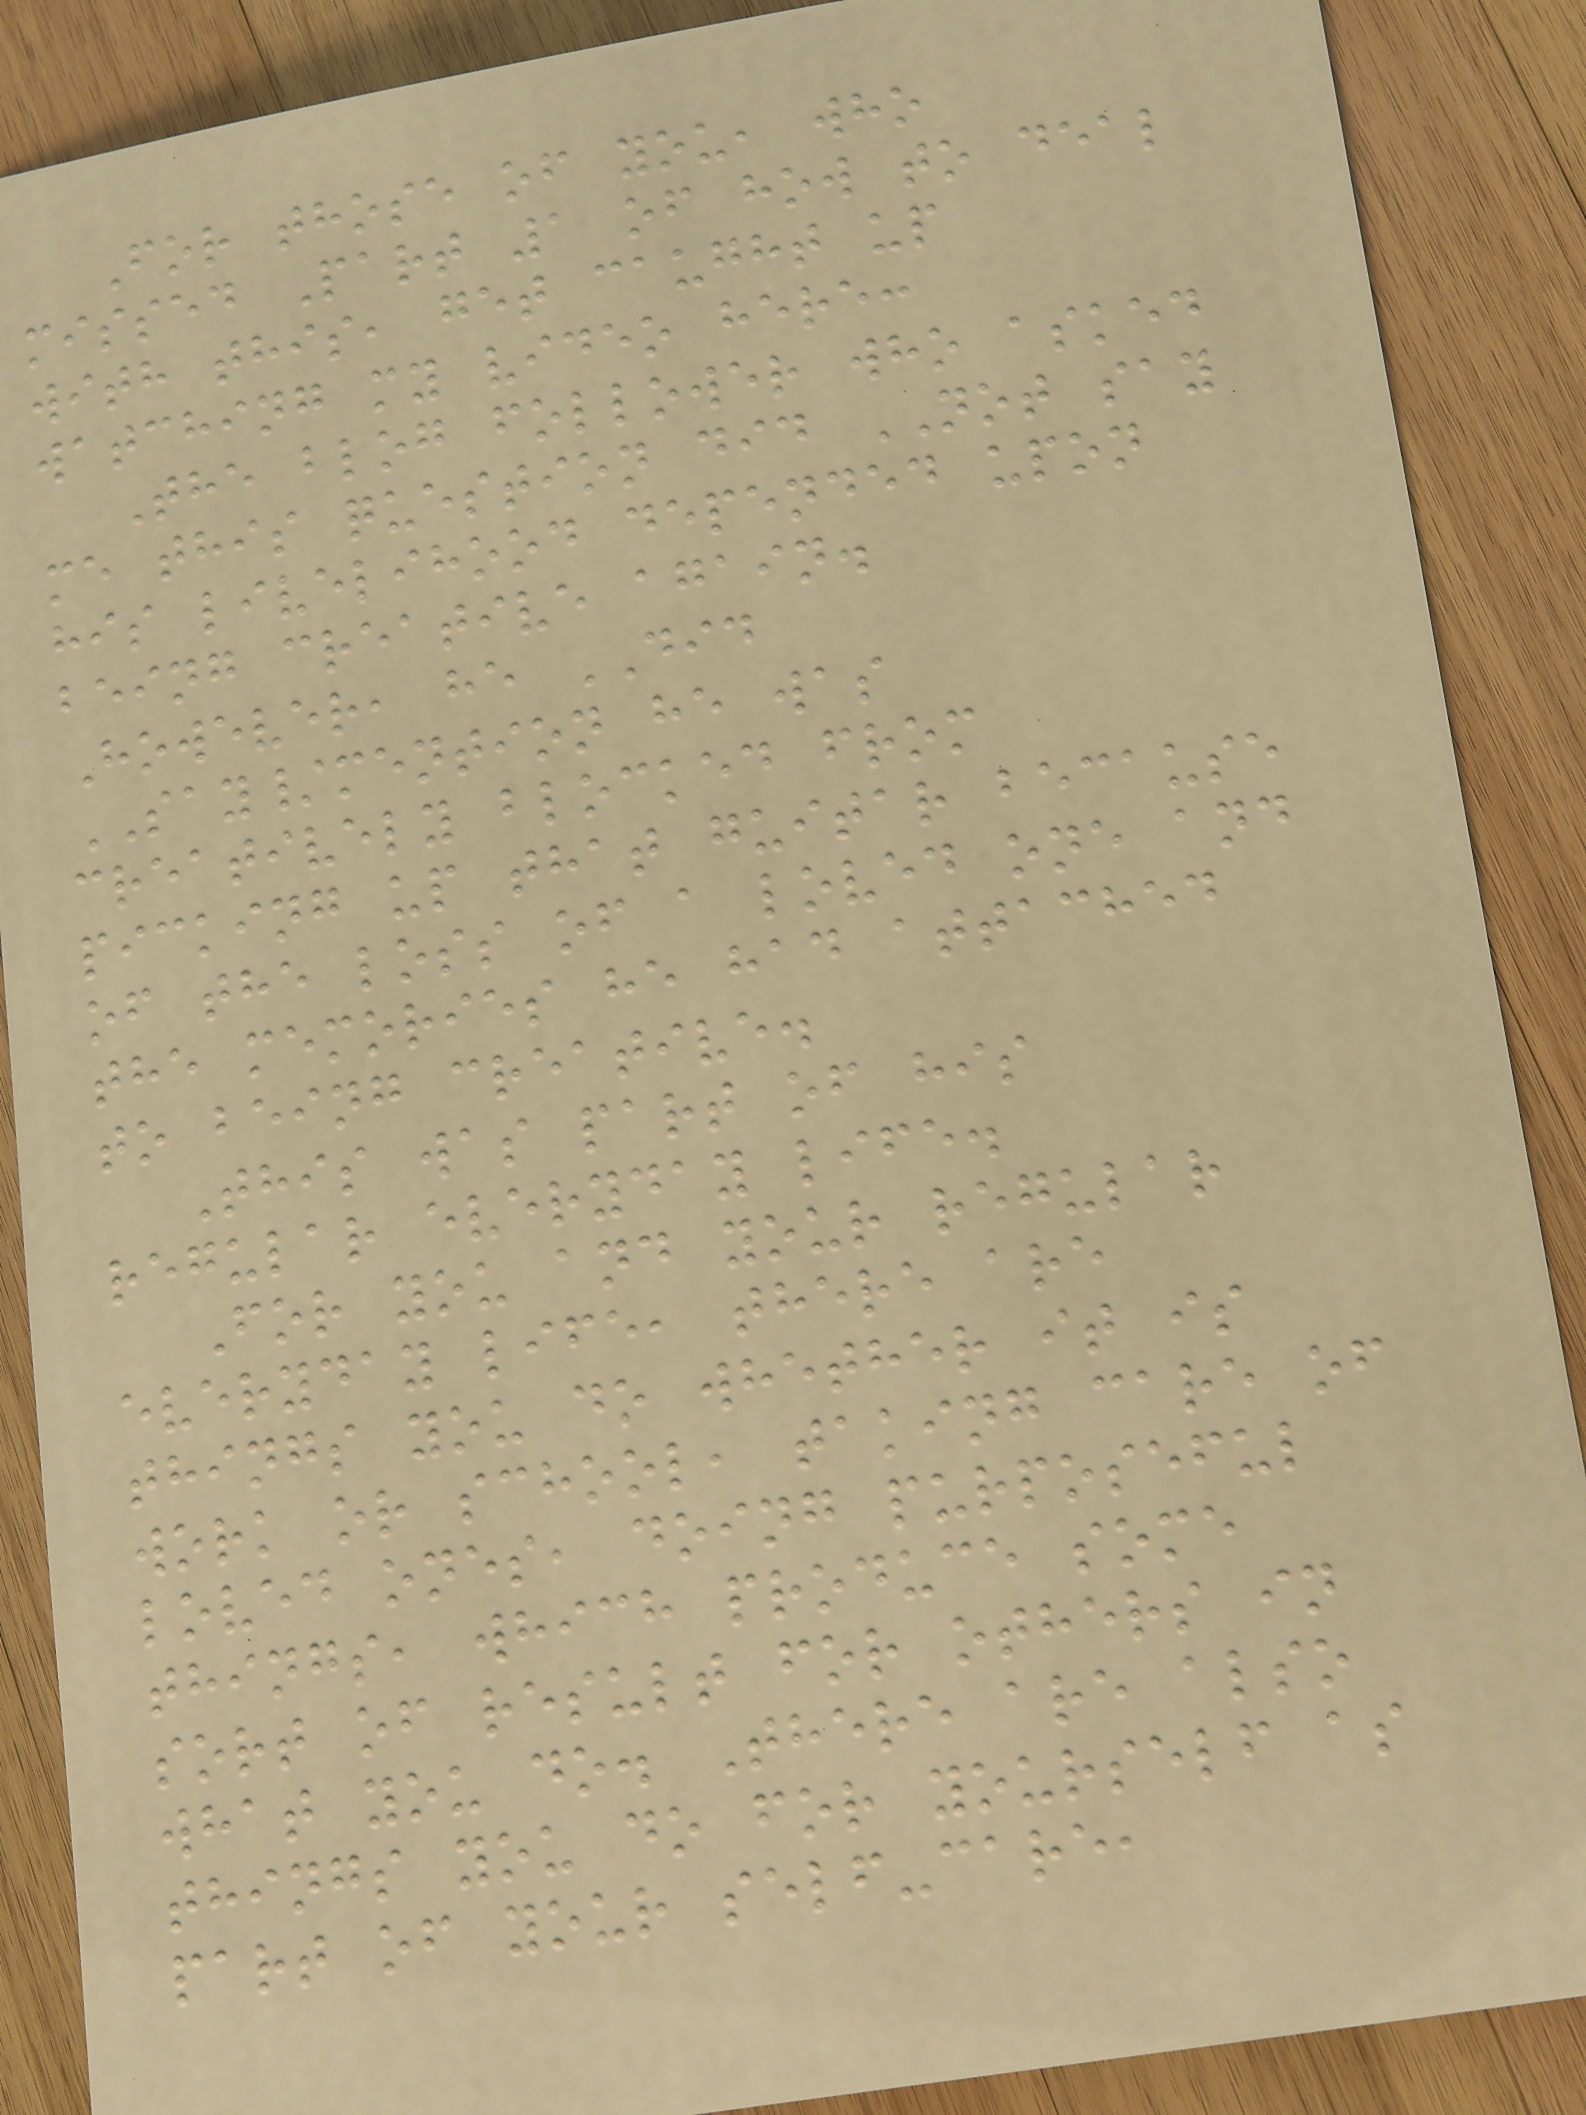For those of you, who
missed Part 1 of how to deal
with this, get caught up
watching my video here:
The blog follower who asked
me this question did NOT say
his livelihood depended upon
being creative again.
However, he DID
SAY/mention he was
creatively blocked from
picking up that guitar because
of the loss of a loved one and
the memories he had attached
to being creative.
This was part of his
regular everyday life.
For you and your regular
everyday life, there are
things you do whether it is
work or school, taking care of
loved ones, doing purposeful
things, which produce some
sort of result for others in
what you do. There are also
things you do for yourself as
part of your self-care,
